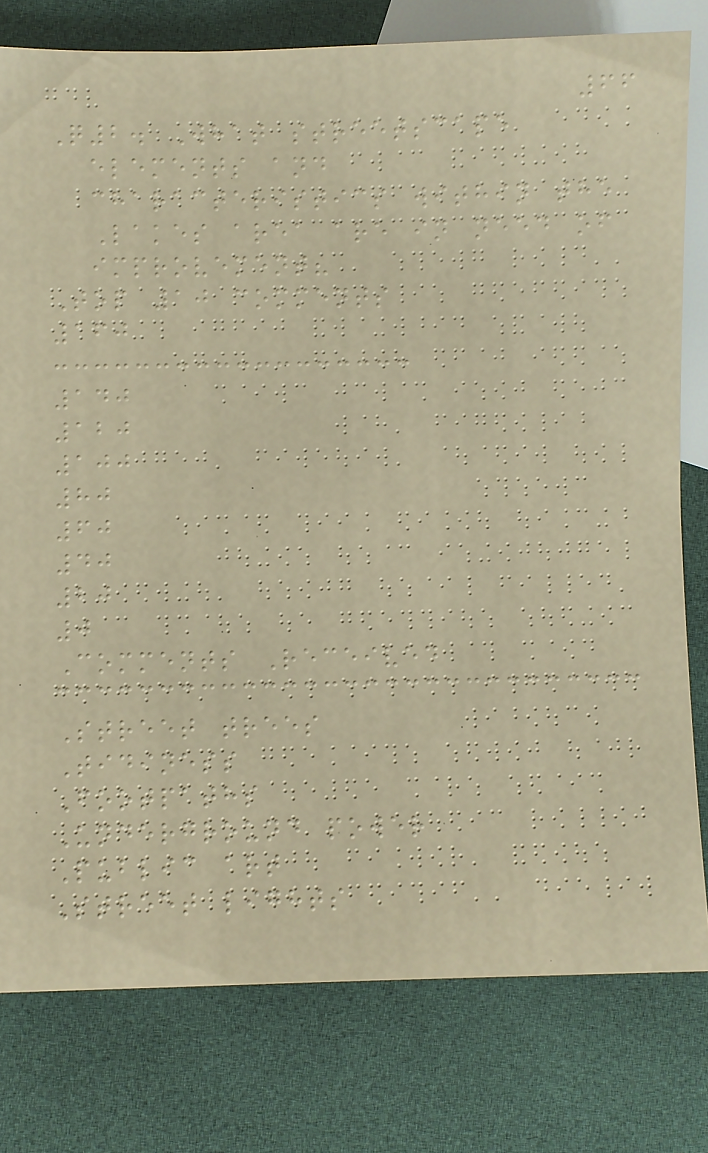66
Q2. What streetscape
elements and
characteristics within the
Lakes area are in need of
improvement?
Top 10 comments
160
140
120
100
80
60
40
20
0
Comments Received
Street trees
Tidiness
Footpaths
Underground power
Public art
Street lights
